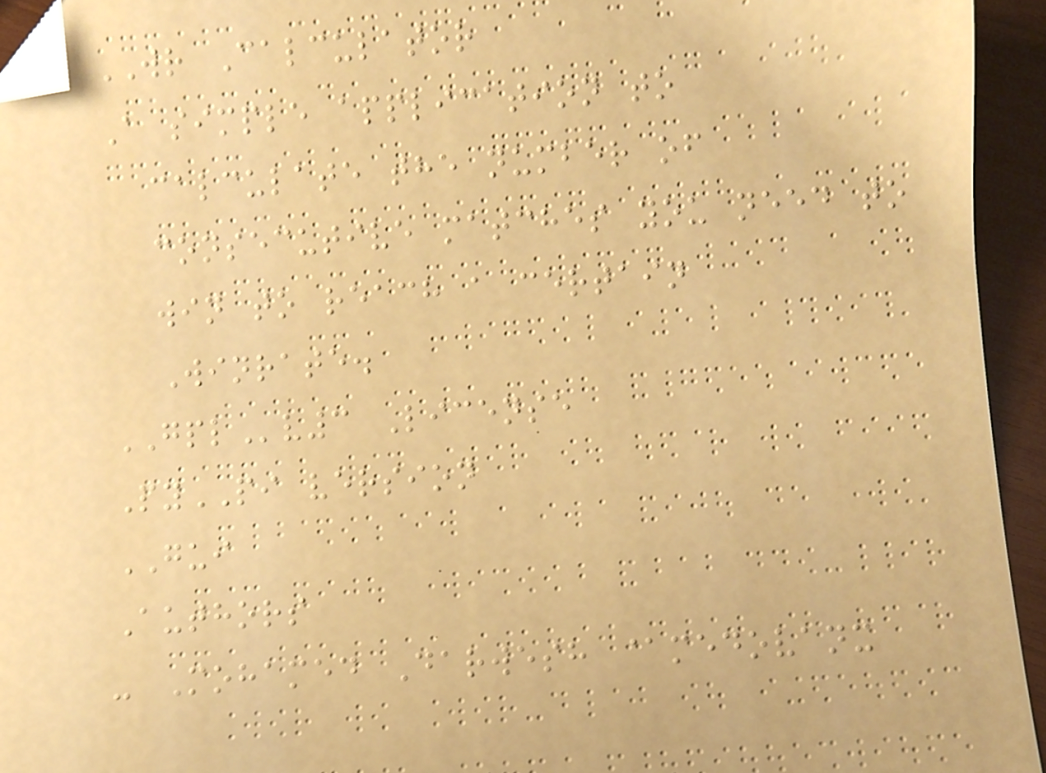WR Calculator
A simple application to
calculate the number of
consecutive matches you need to
win to reach a certain
Winrate.
GPLv3 License
PyPI version
GUI
Authors
- Mohamed Darwesh @medovanx
